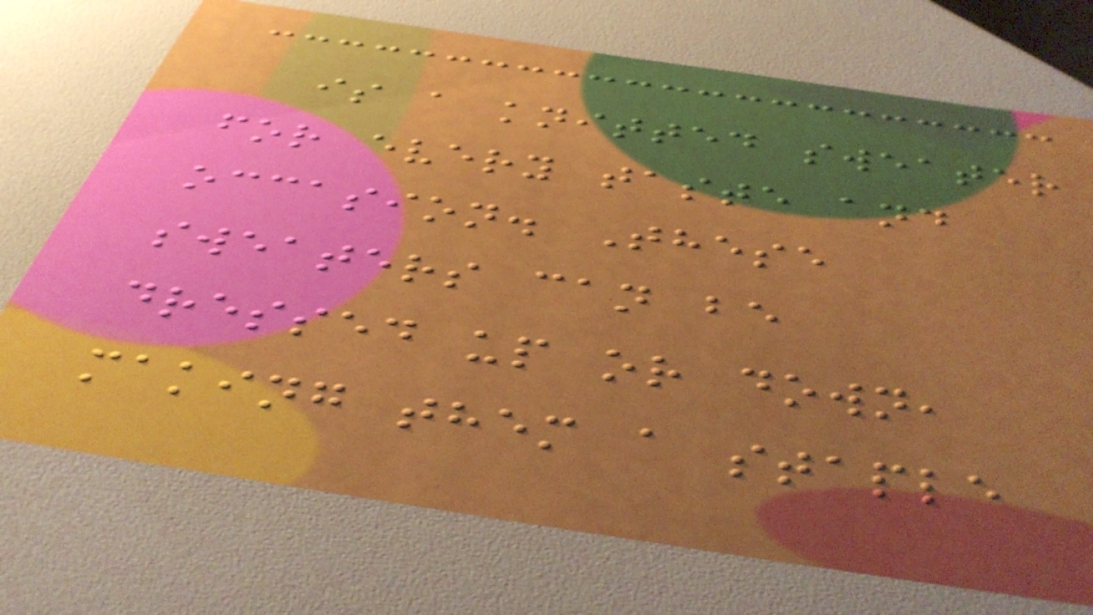is a knitted sweater
for every taste and
occasion. These
sweaters can be
dressed up or down,
making them a staple
